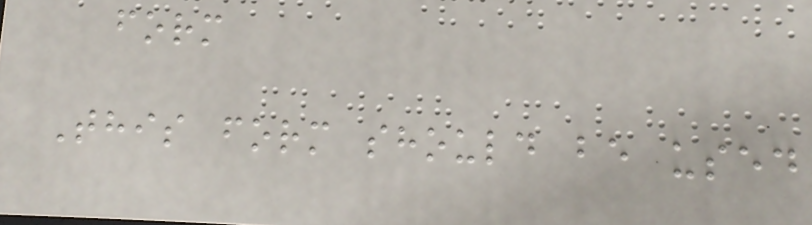form
This form should be used
